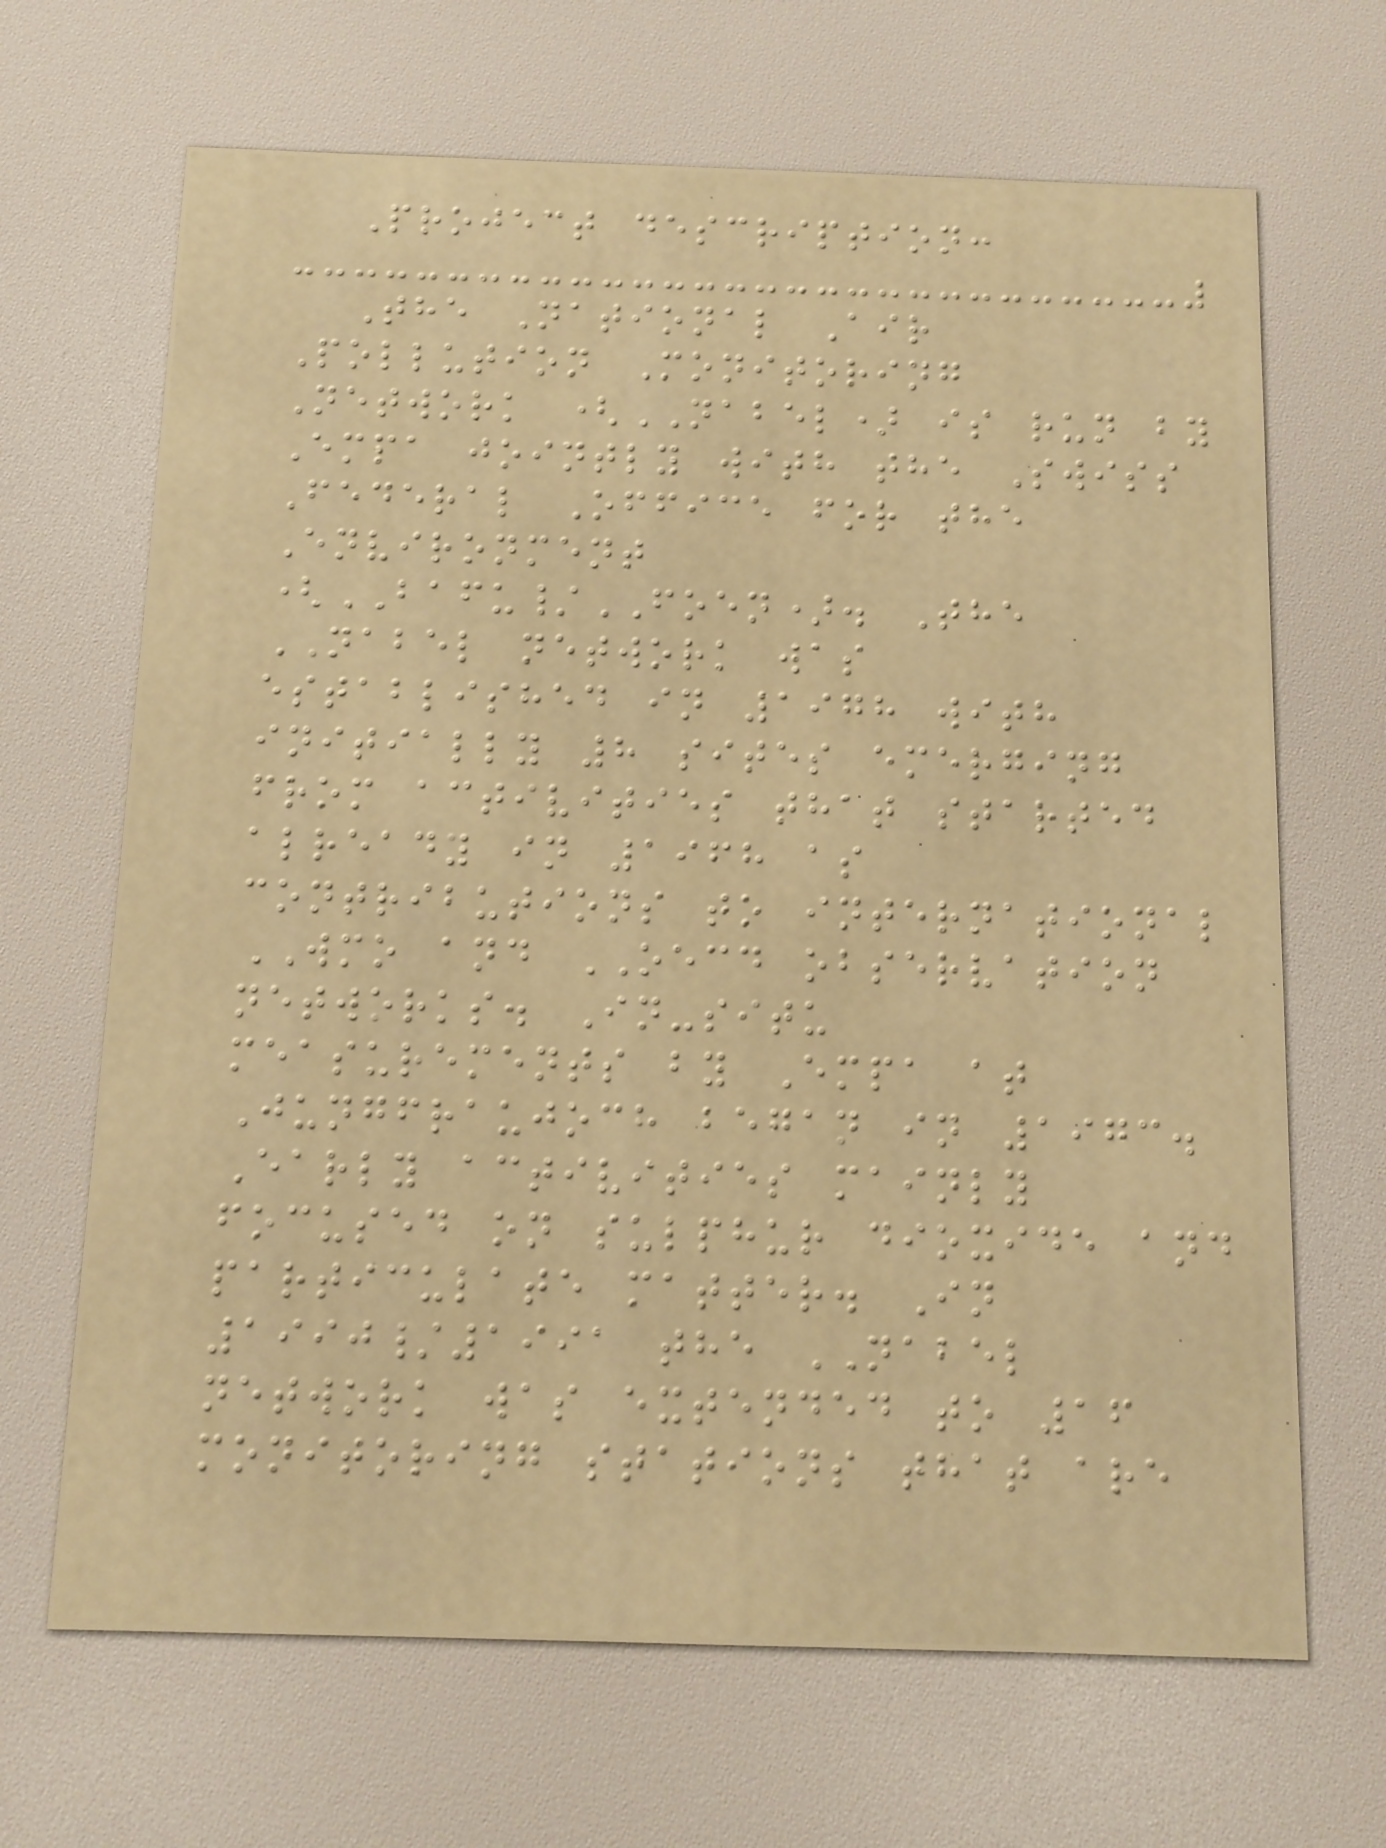Project description:
The National Air
Pollution Monitoring
Network (NABEL) is run by
Empa jointly with the Swiss
Federal Office for the
Environment
(BAFU/FOEN). The
NABEL network was
established in 1978 with
initially 8 sites emerging
from activities that started
already in 1968 as
contributions to international
WMO and OECD observation
networks. In-situ
measurements by Empa at
Jungfraujoch began in 1973.
Early activities mainly
focused on sulphur dioxide and
particulate matter. In
1990/1991 the NABEL
network was extended to 16
monitoring stations that are
